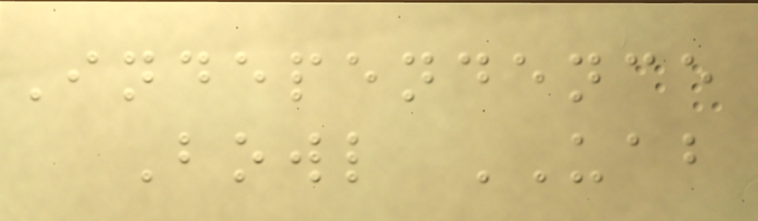Independence
Bowl UAB
